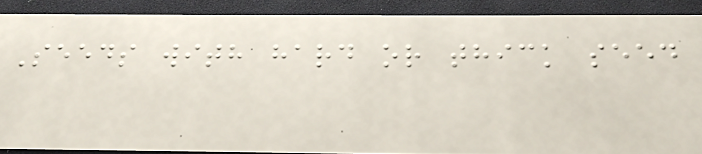Seeds with hard or thick seed
